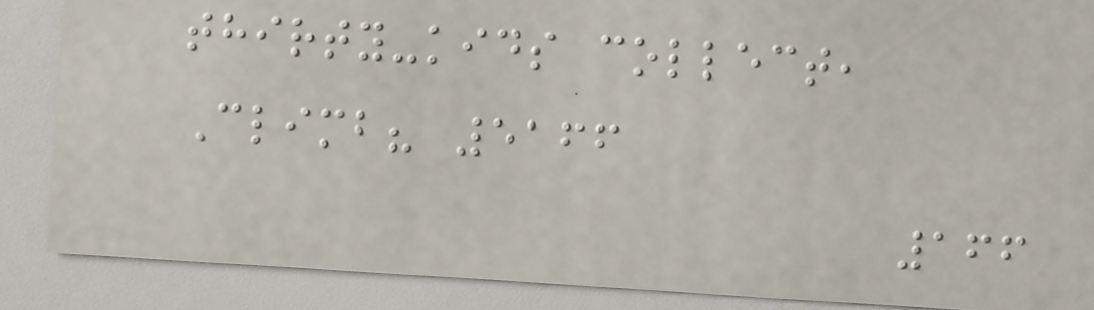thirty-kids collect,
Climb? 5166
166
